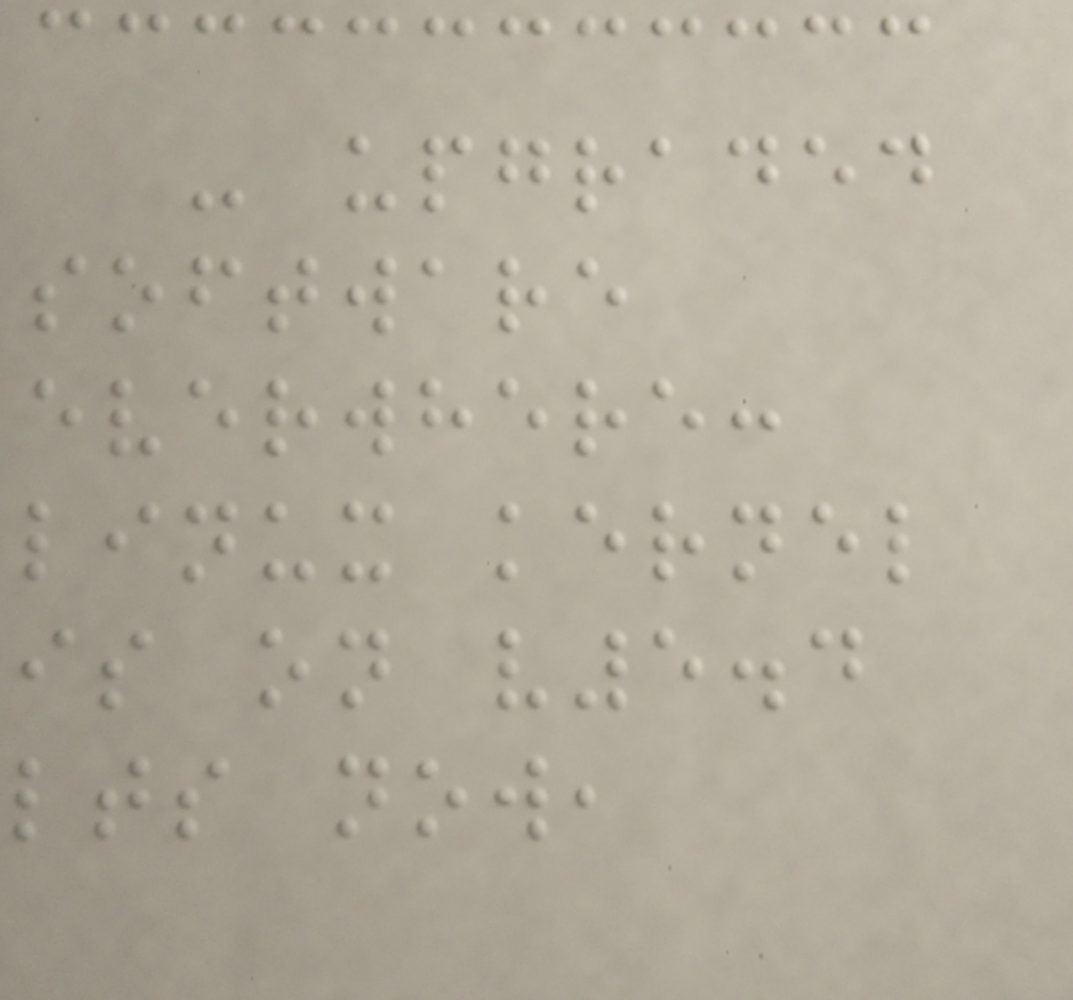- upgraded
software
everwhere:
linux kernel
is on v5.4
lts now,
